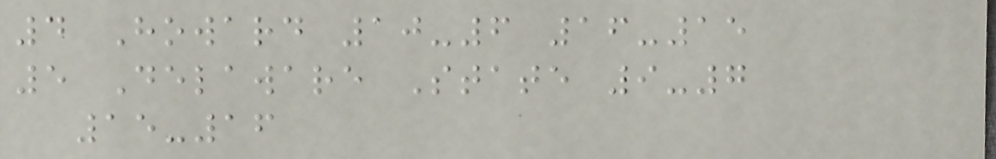4 Howard 10-6 16-15
5 Delaware State 9-7
15-16
